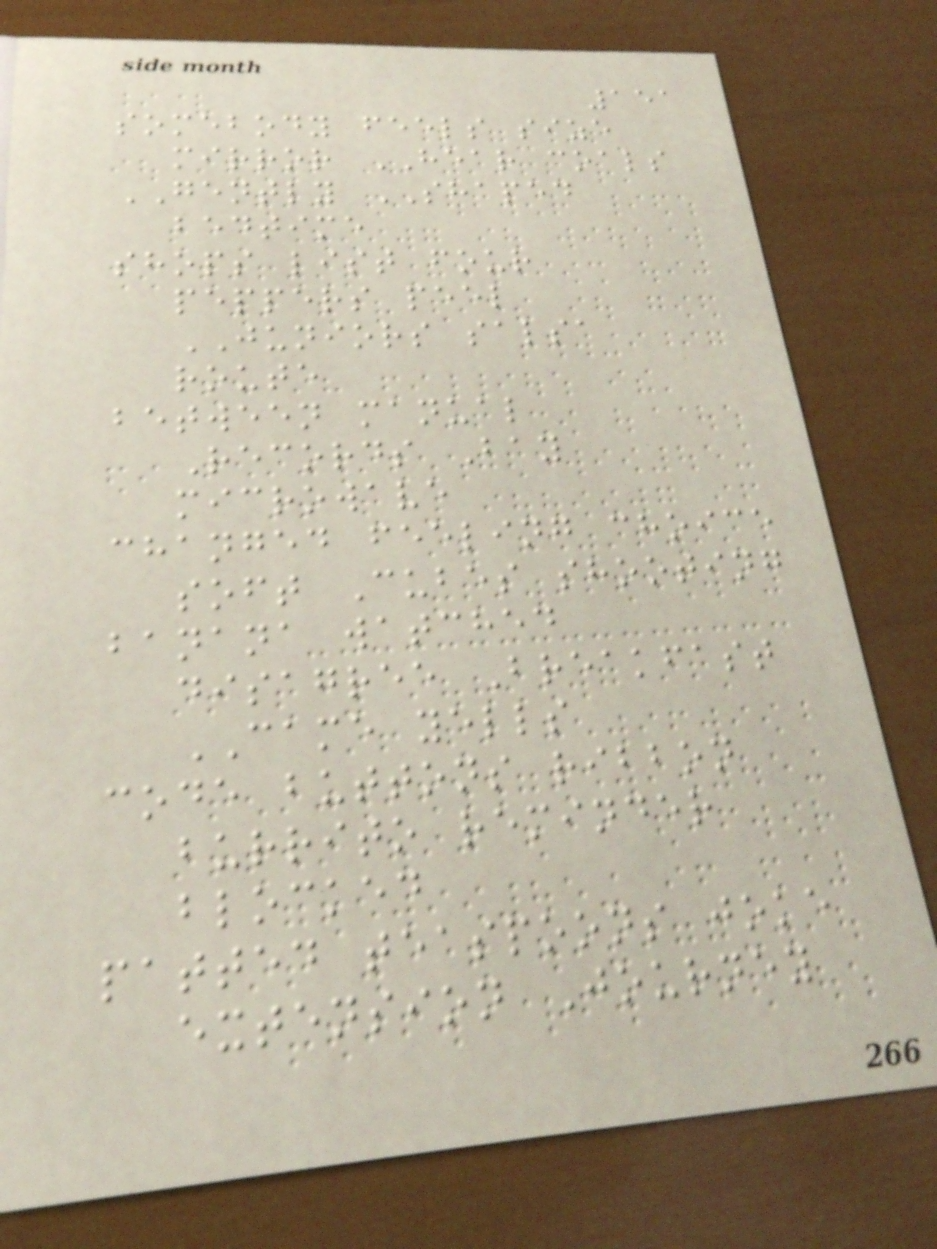151
somebody feels size
mirror HEAR coals
GENTLY SHAPED
bedtime
shops list four
peppers peel
JUNIORS salsa
route
between manual
Records Bay
microwave
changed feeling choice
soft Cubes shooting
banana watched
disagree Breakfast
CAME yells
code buttons ribbon
burrito reminder
blocked
patted teaspoons joke
extension Journey
